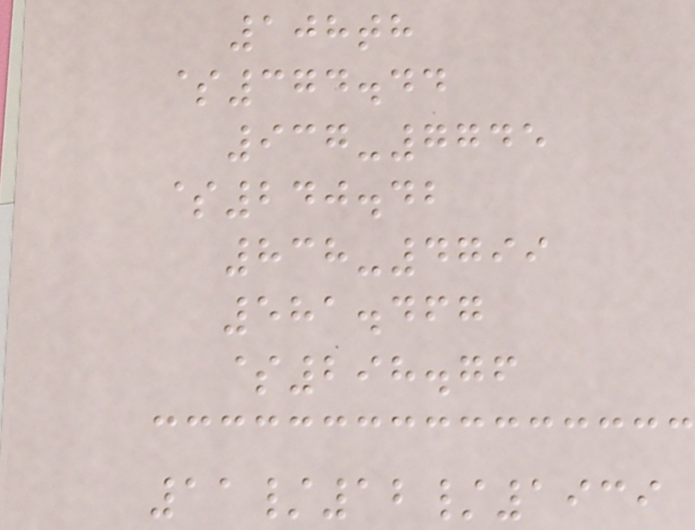108th
$374.44
937-7745
$240.42
838-4799
581.467
$298.76
11/12/1939
